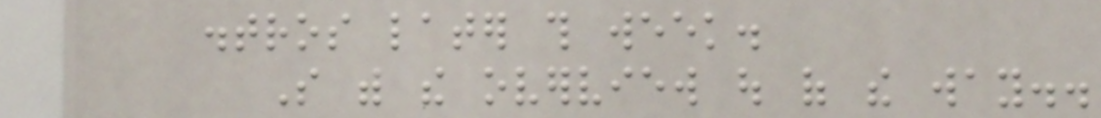distros later this week.
So with the overview out of the way..
